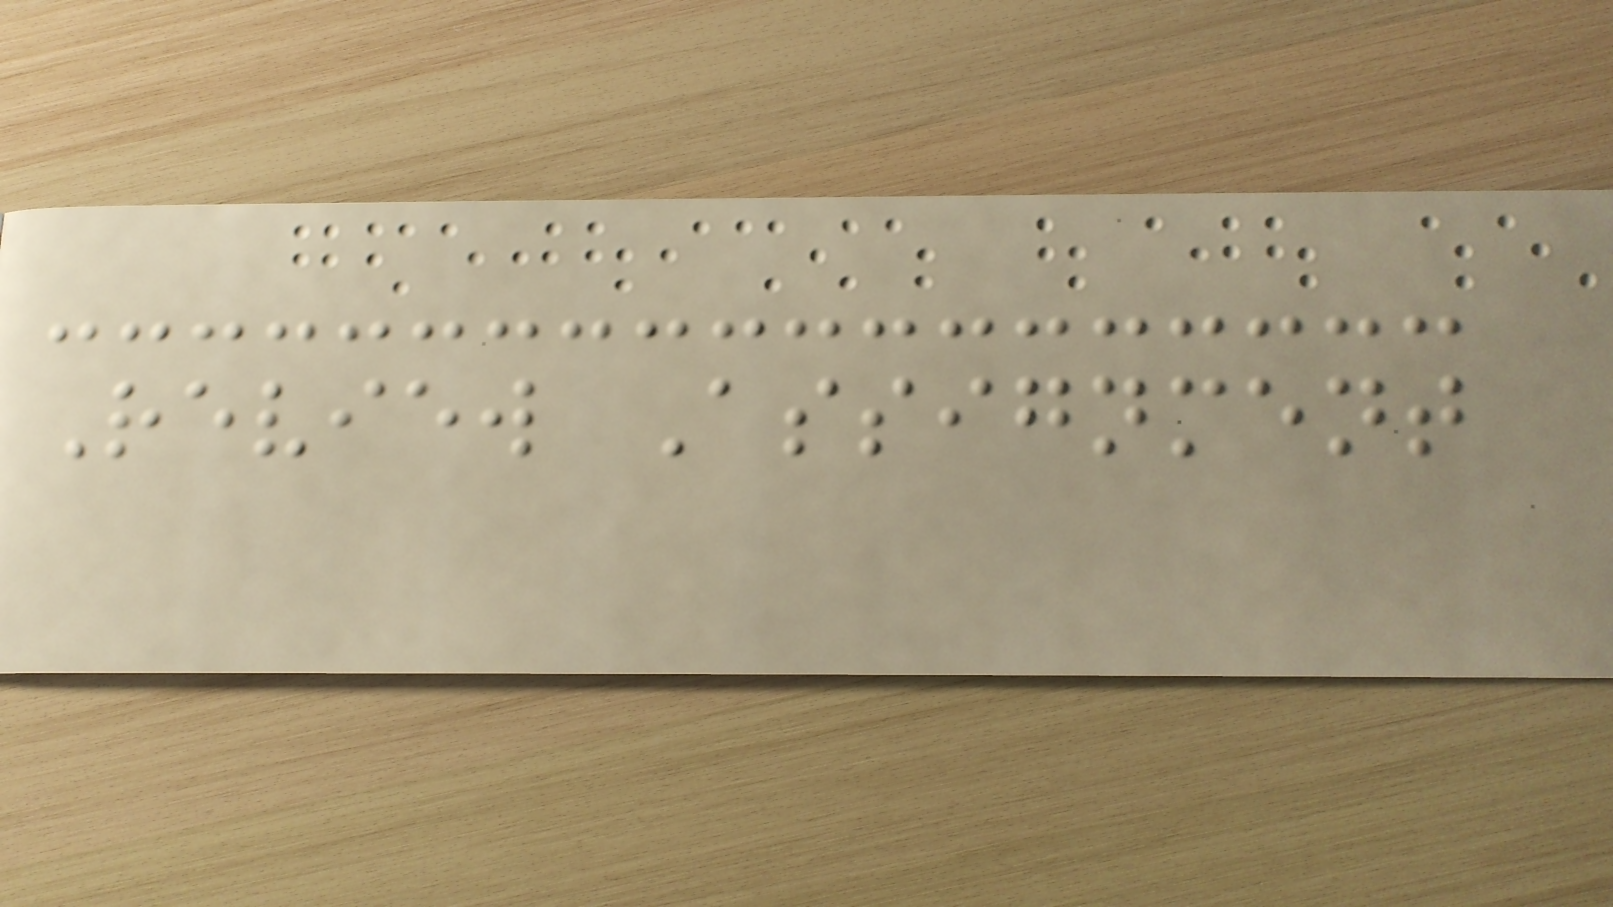Review Assignment
